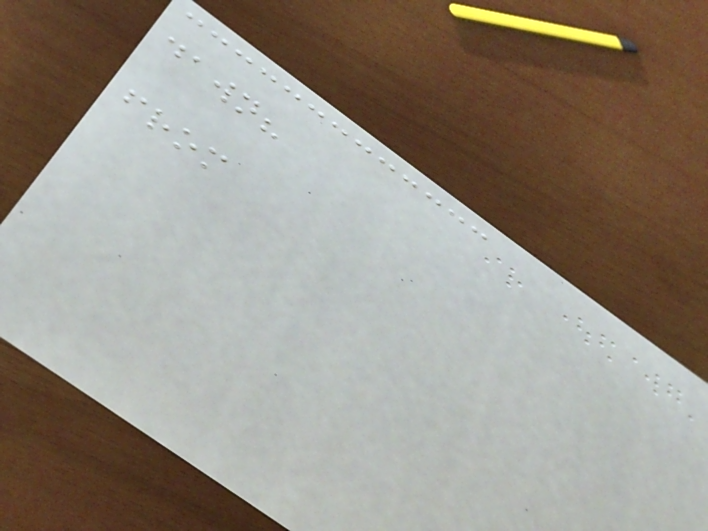dawn?
from
